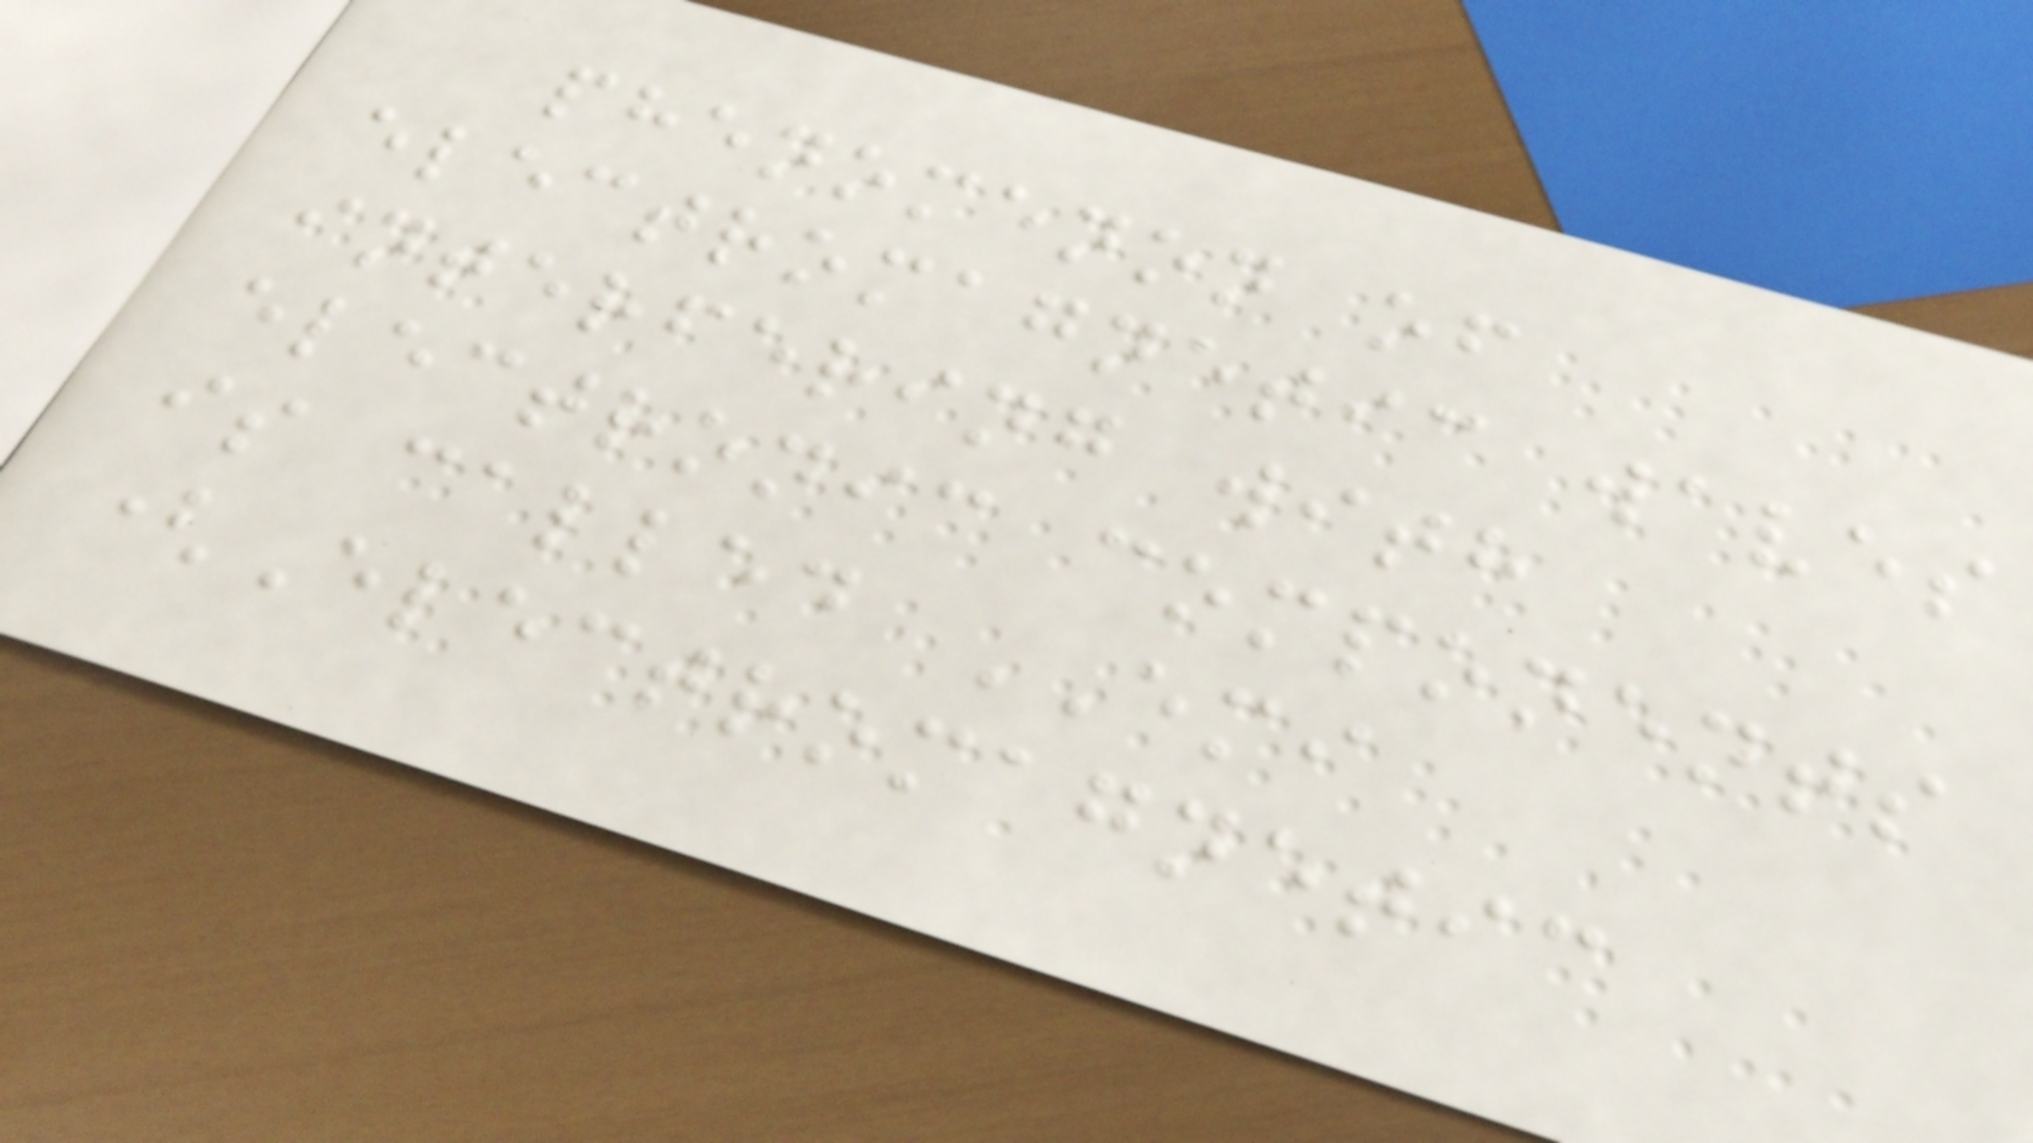phenomenon of
electromagnetic waves
interfering with
electronic components
is called EMI
(Electromagnetic
